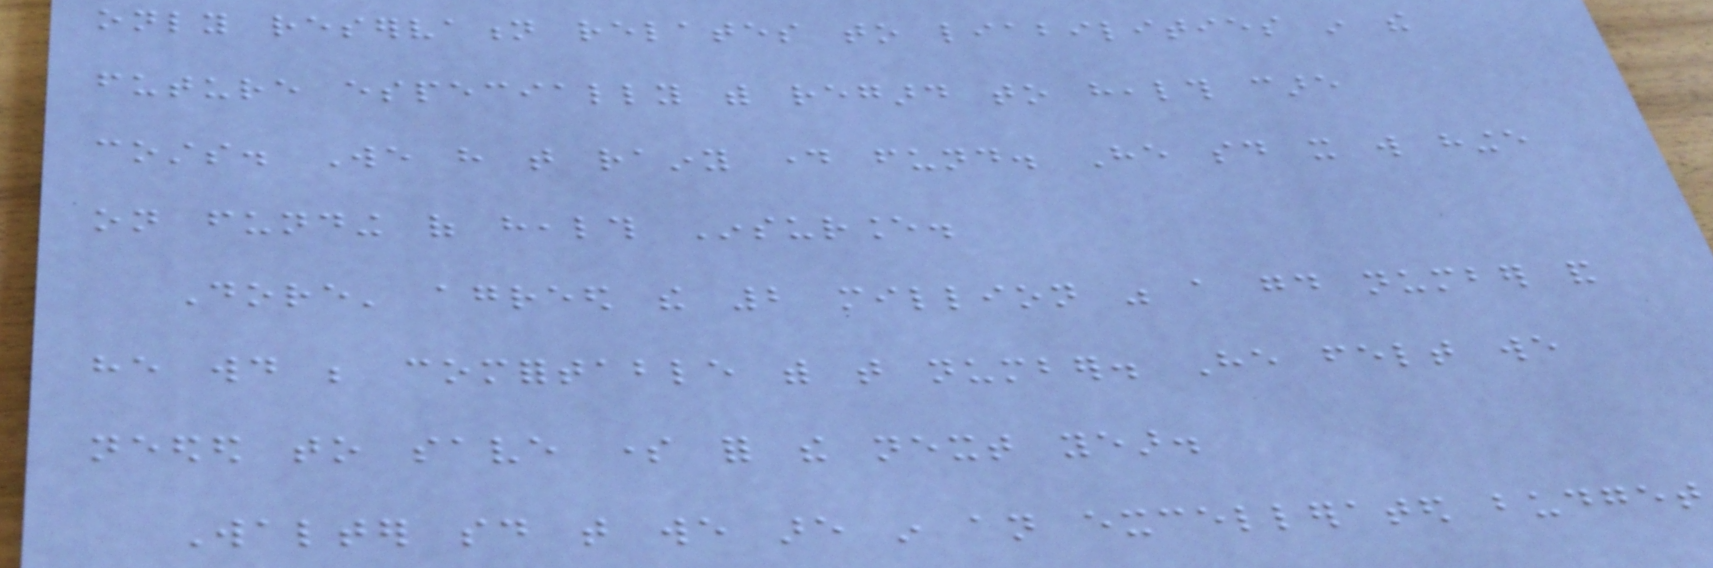only reservation relates to liabilities in the
future especially with regard to health care
costs. We have that rainy day fund. He said it will hinge
on funding of health Insurance.
Dore' agreed the 2 million was a good number and
he would be comfortable with that number. He felt we
needed to save some for the next year.
Walter said that we are in an excellerated budget
